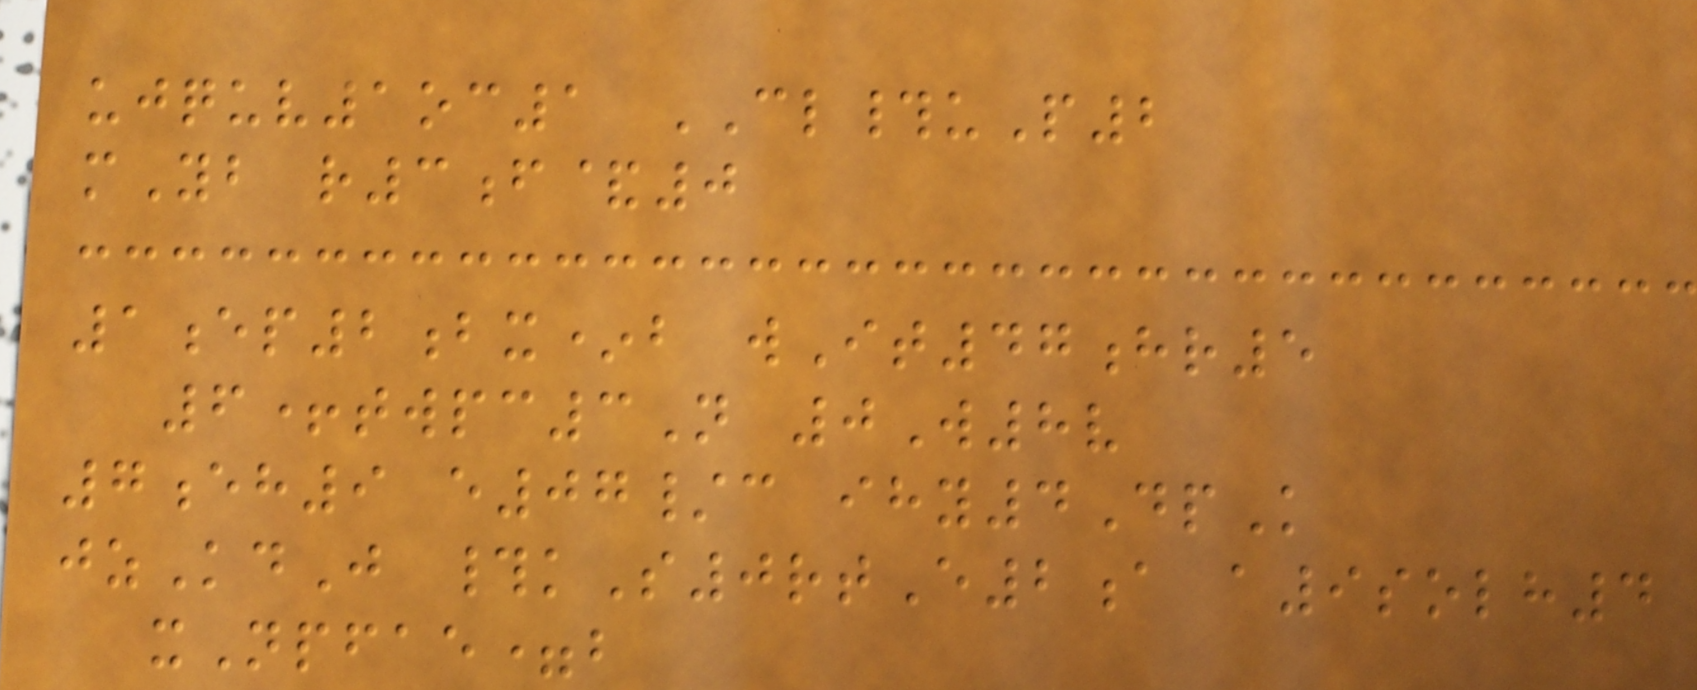ujquv1oc1 CL#uP2
mYb r3f&0
1ep2bx*b wIt47hr5
6+twpc3N 0W8v
7eh9 e07/c ihy4DpK
jzKdJ #kS0rtE2a a9solh4
xNpfae=b
